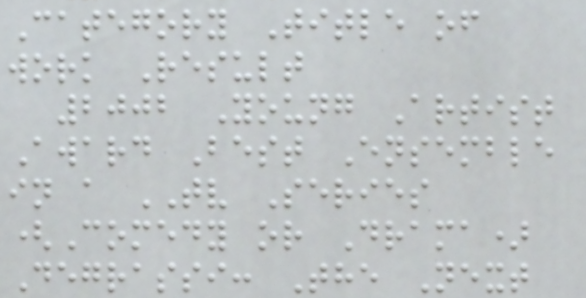Category Title of
work Result
2002 Young Artist
Award Best Ensemble
in a TV Series
(Comedy or Drama)
Degrassi: The Next
